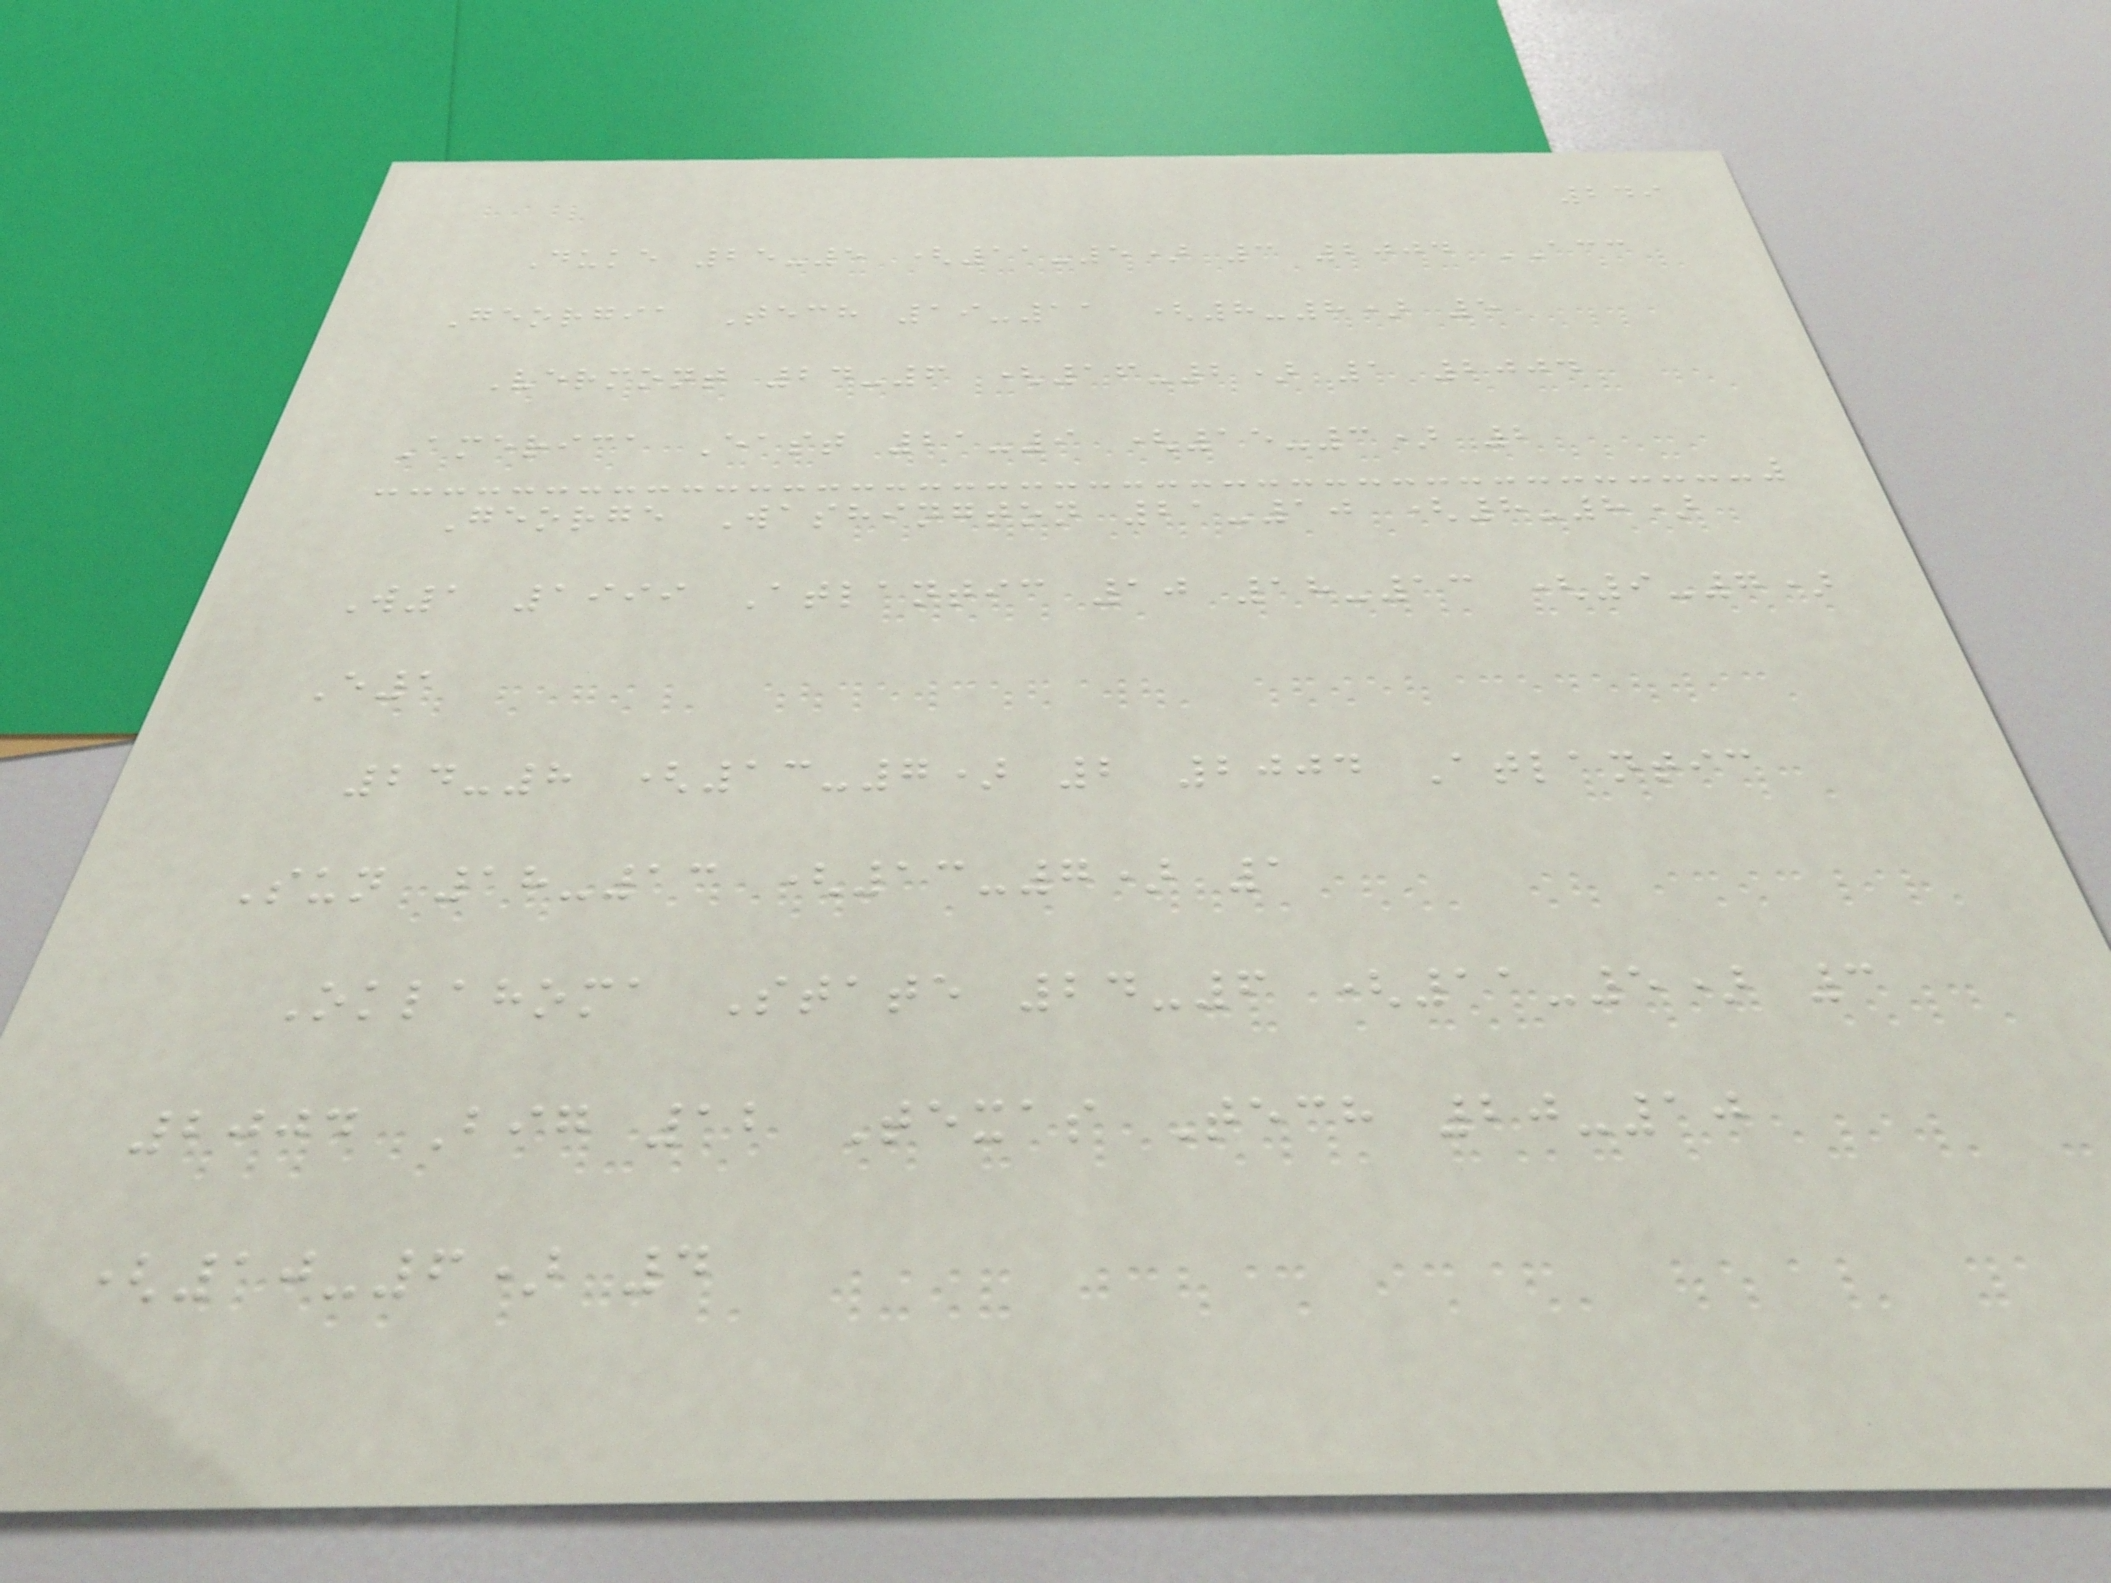249
Duke 25-5 (11-5) 3 2004 ACC
Georgia Tech 19-11 (8-8) 5
Vermont 24-6 (16-2) 1 2004
America East 21-9 (15-3) 2
George Washington 21-10 (8-8)
W1 1999 Atlantic 10 18-13 (9-7)
E1
24-8 (13-7) 2 2004 Atlantic
Sun 18-13 (13-7) 1
Oklahoma State 24-6 (11-5) 3
2004 Big 12 Texas Tech 20-10
(10-6) 4
